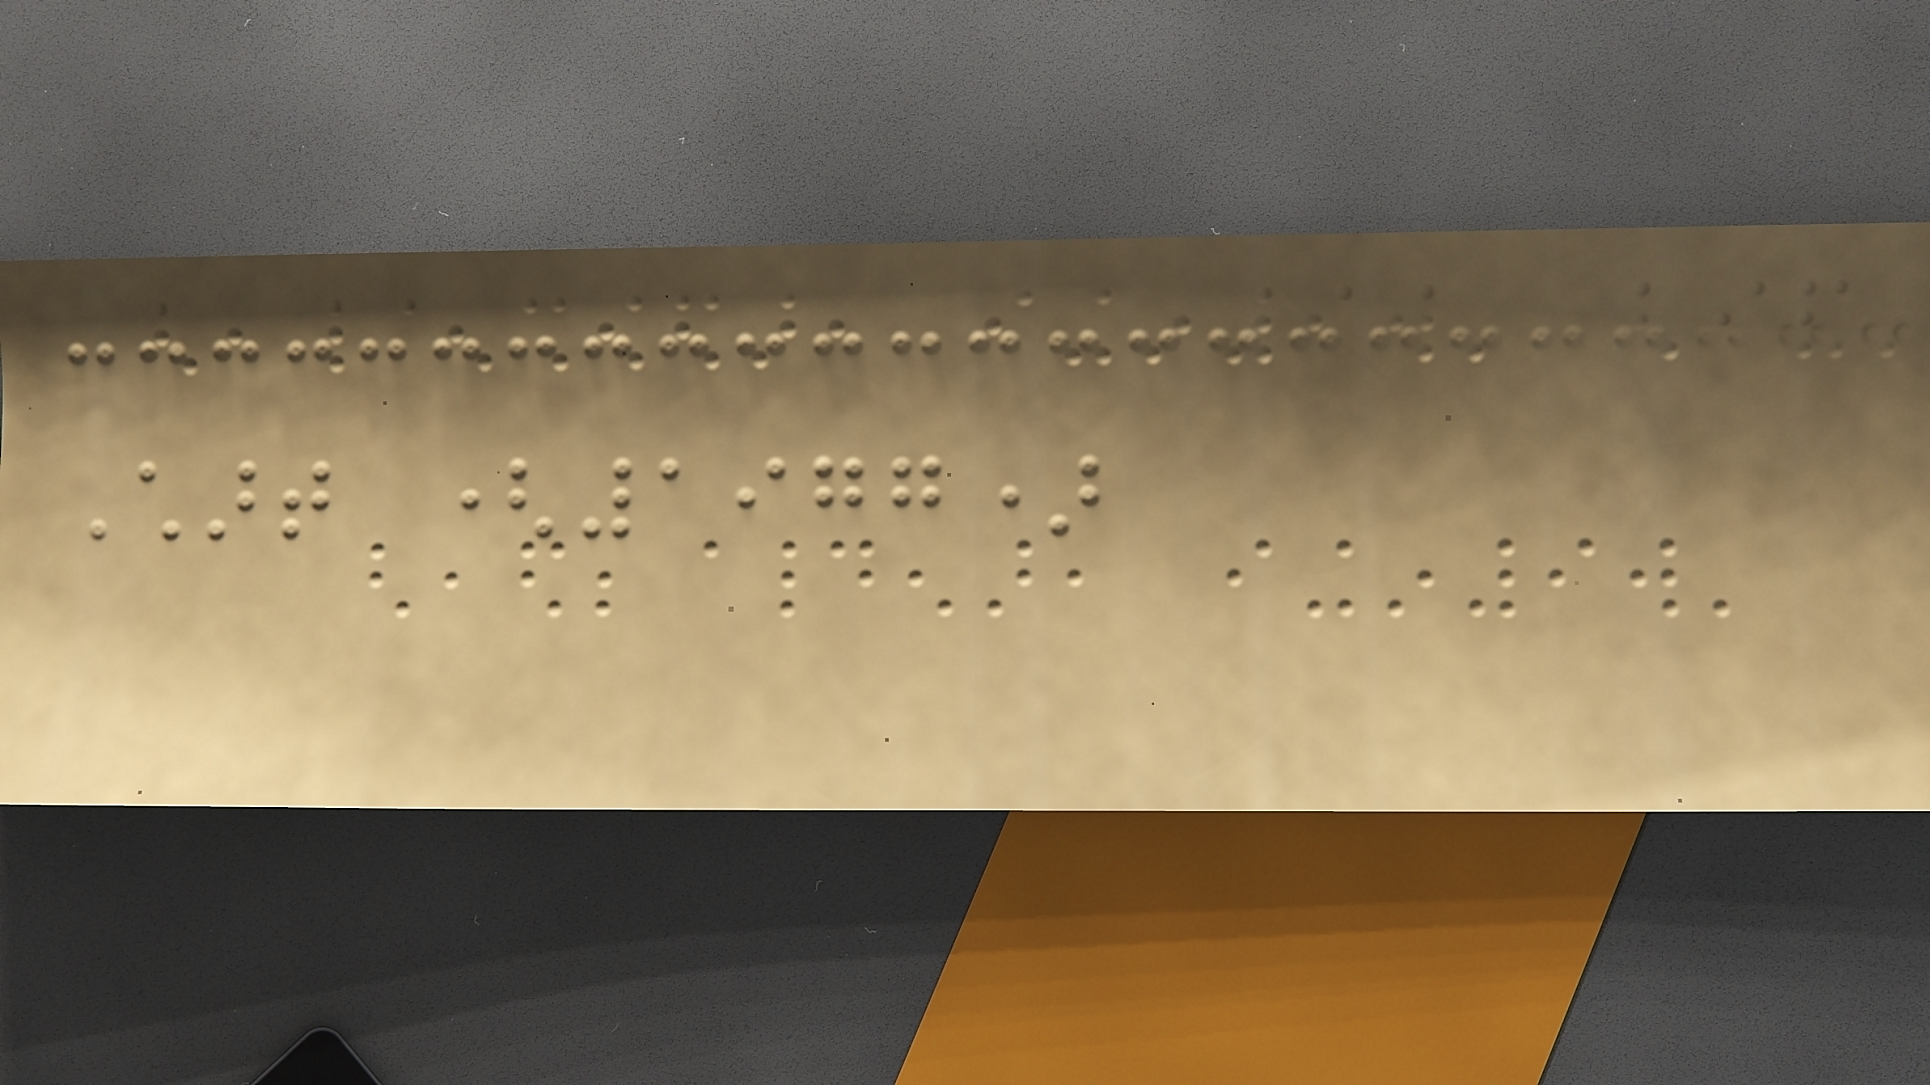Chart (1977)
